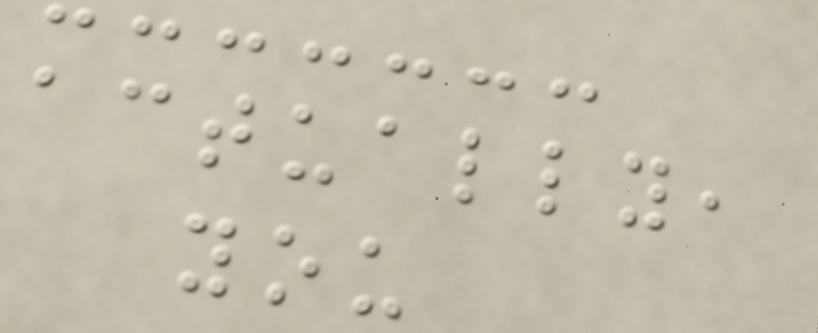actually,
you
